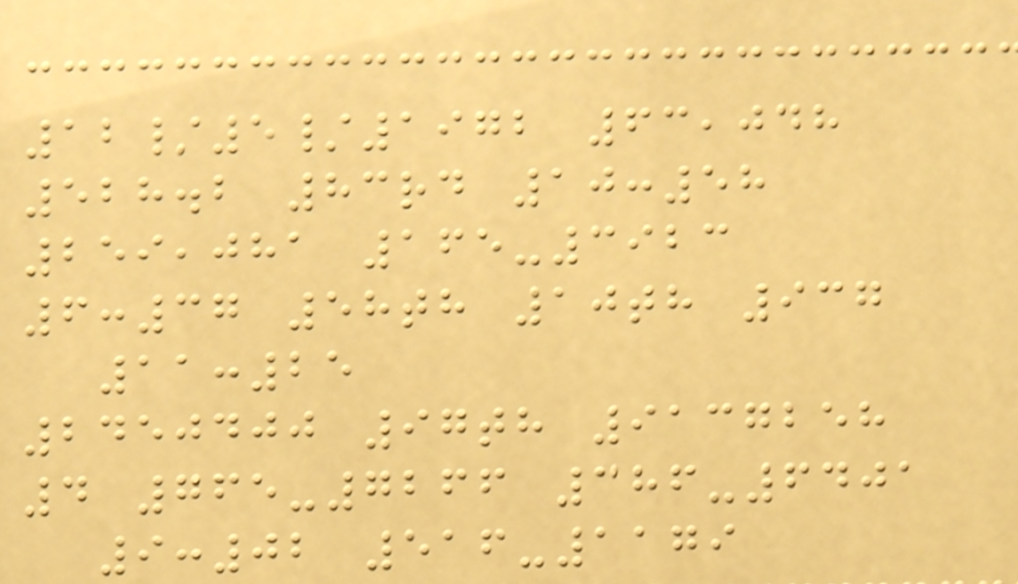12/5/1972 63,048
528.2 83rd 10:58
259,081 165-3923
6:37 58th 10th 937
11:25
2450400 97th 9137258
4 765-7266 386-6401
9:02 516-1179
